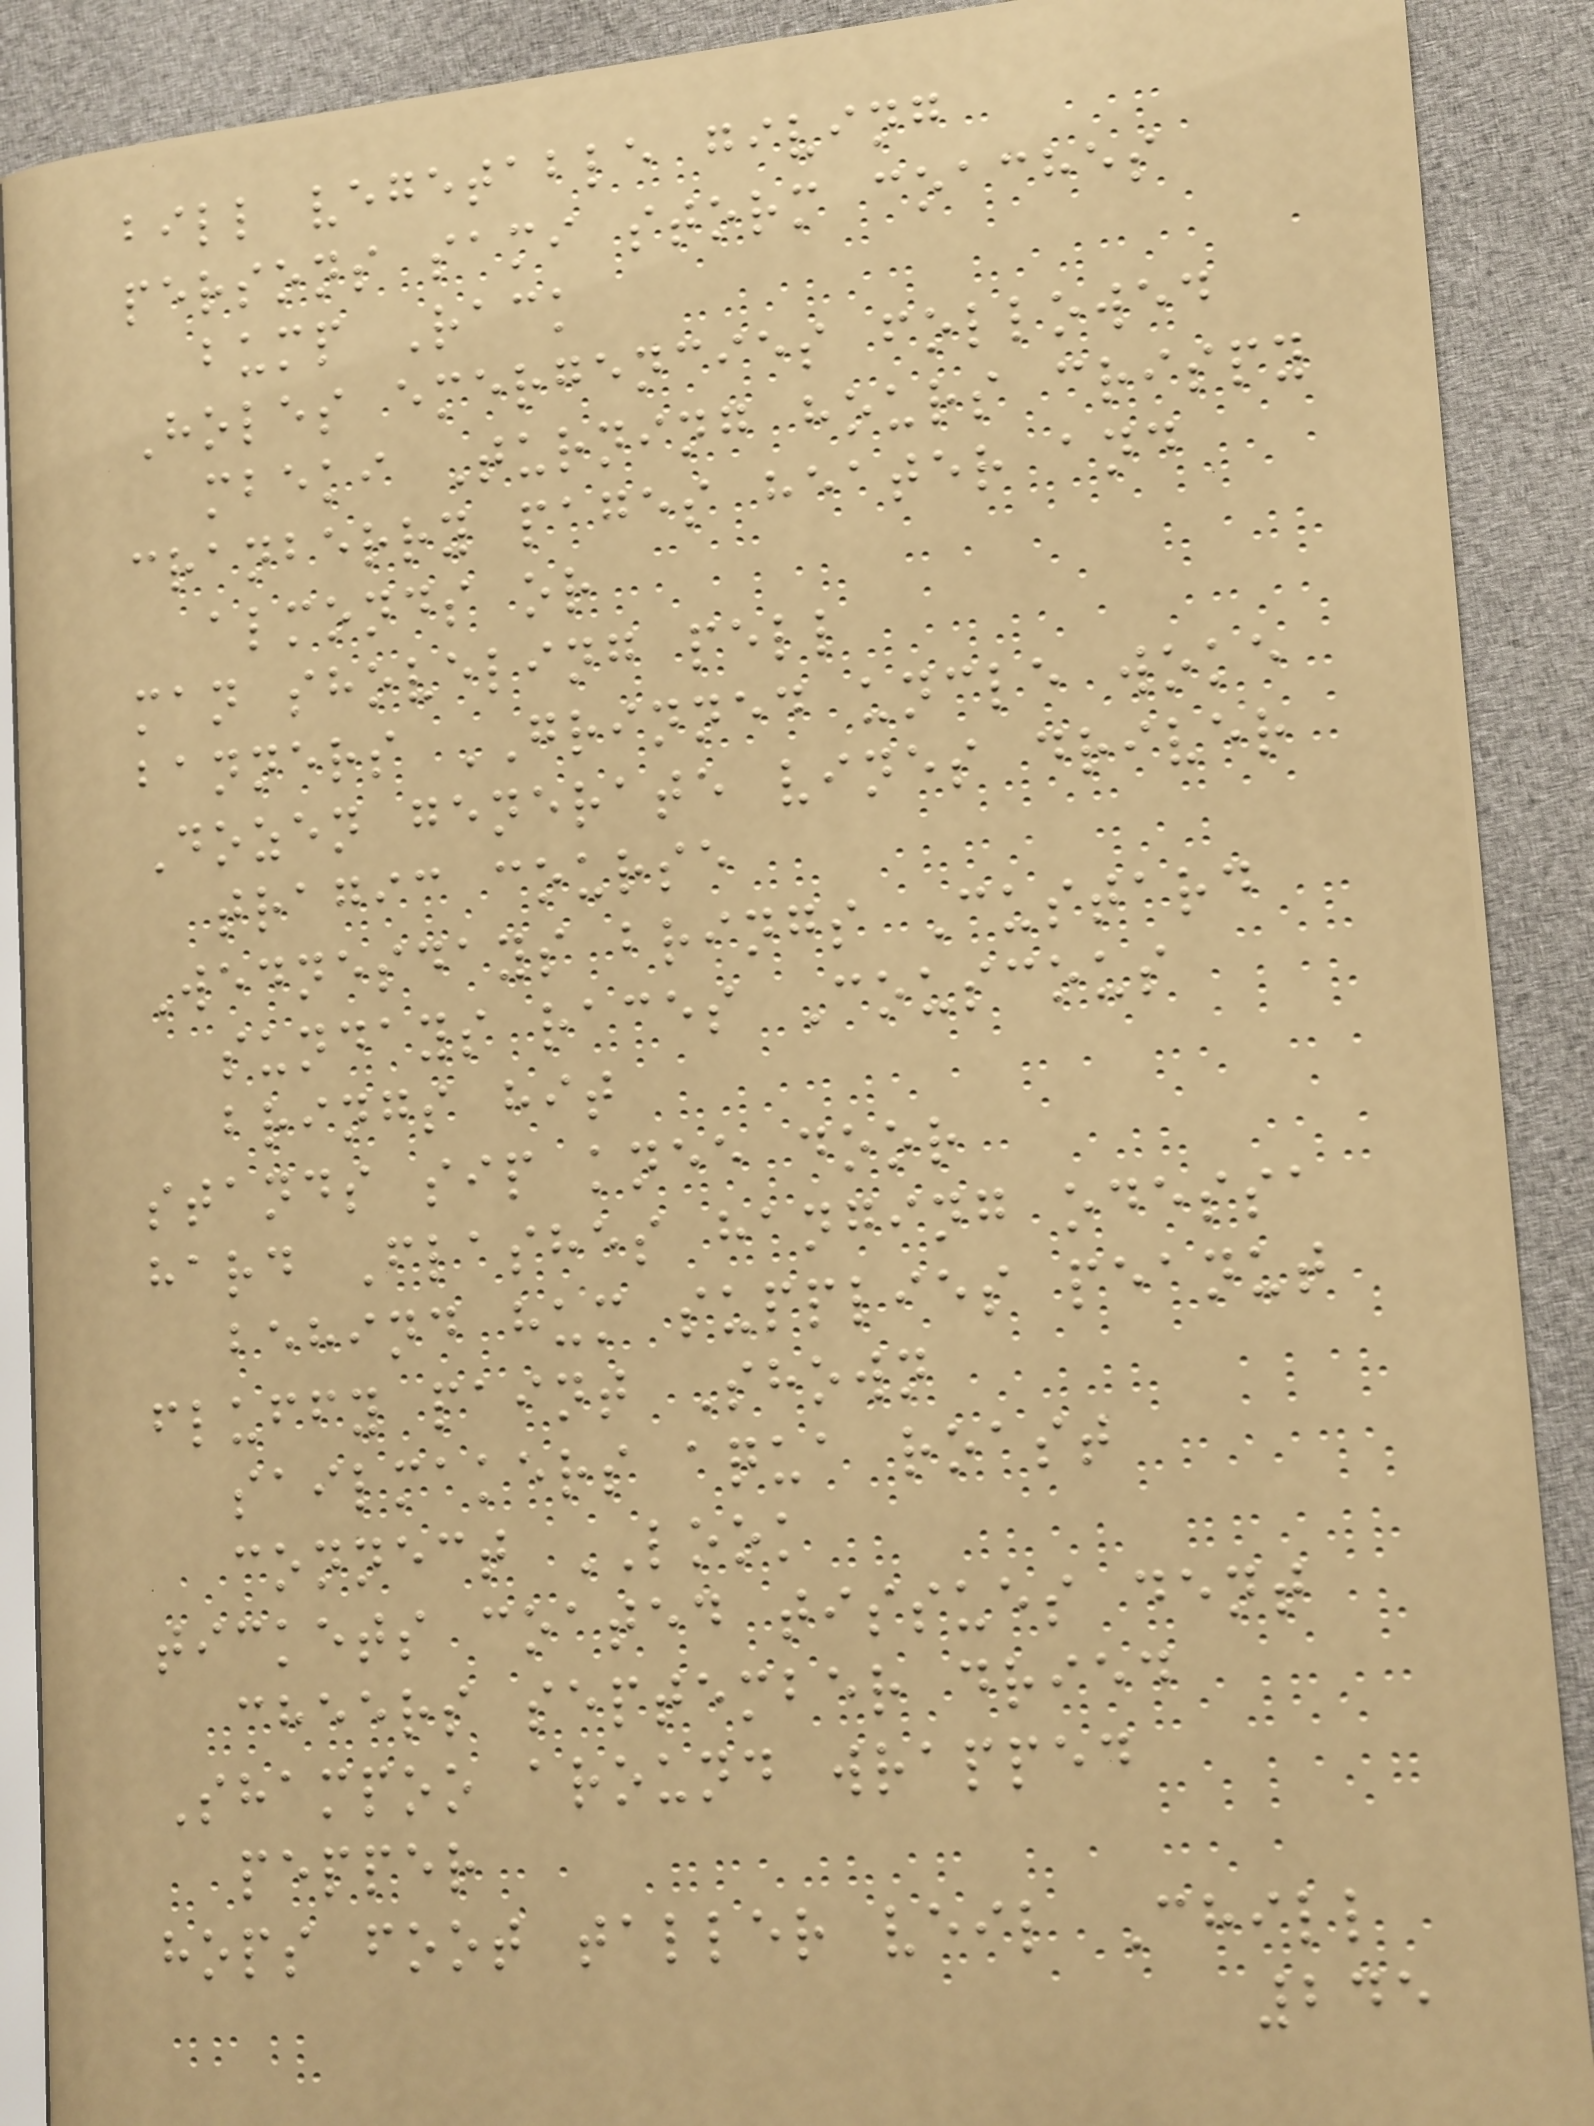bill vegetable giving
persons sami storm coaches
bump Rack
Holes emergencies followed
mbeki Turning hours crispy
cranberry pages heater and
almonds or
man shoveling pell
banners GRINNED uncle woke
Dozen generate vines driver
tragic course
Wednesdays brings Custard
sundays races Couscous
brings hit
stands sip knee door
hard Flashes hanging odessa
behind hum supplies peanut
fluffy paint Shown
sailmakers aqua roast
connect LOOK
tickets coated tissues dent
cheers september dried
Shampoo around wrapped
pepper
hops foot taller veil Chill
245
